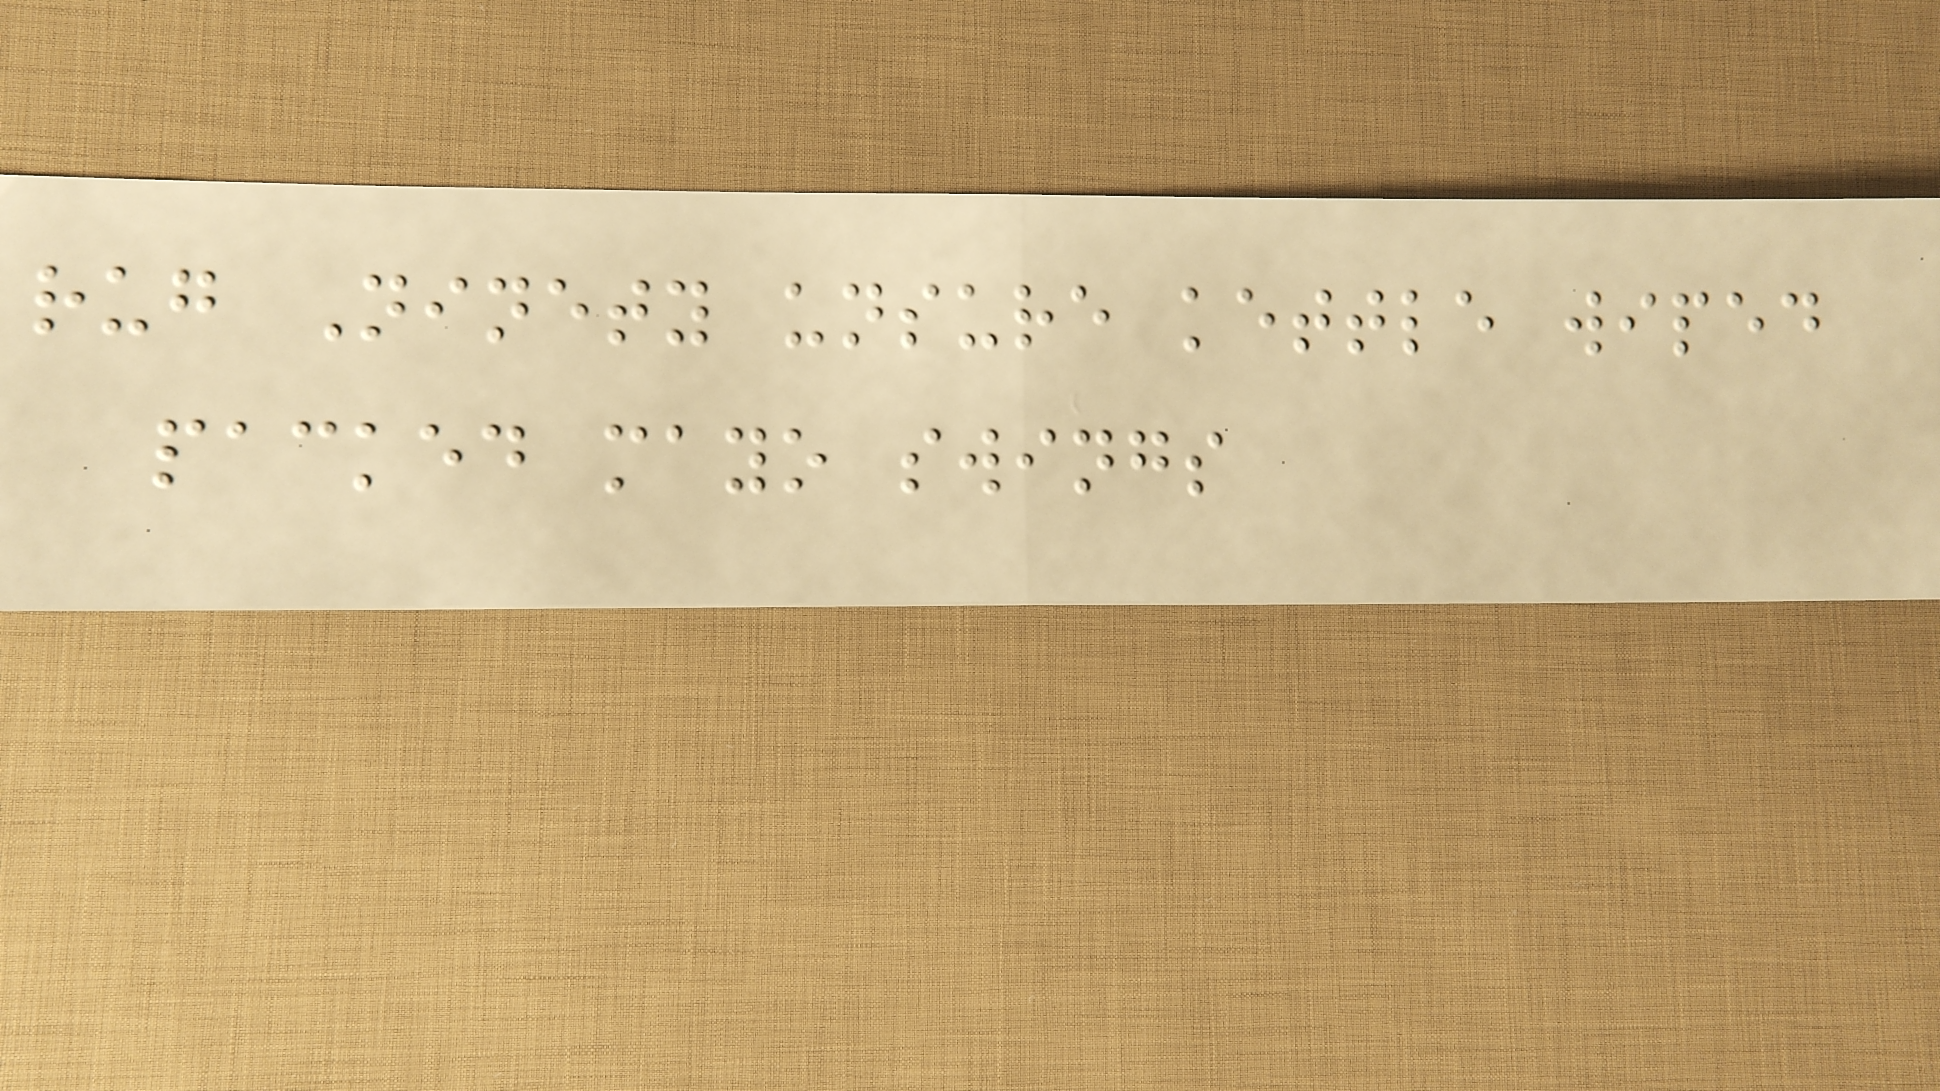rug Ninety unsure kettle wiped
packed mayo swings
